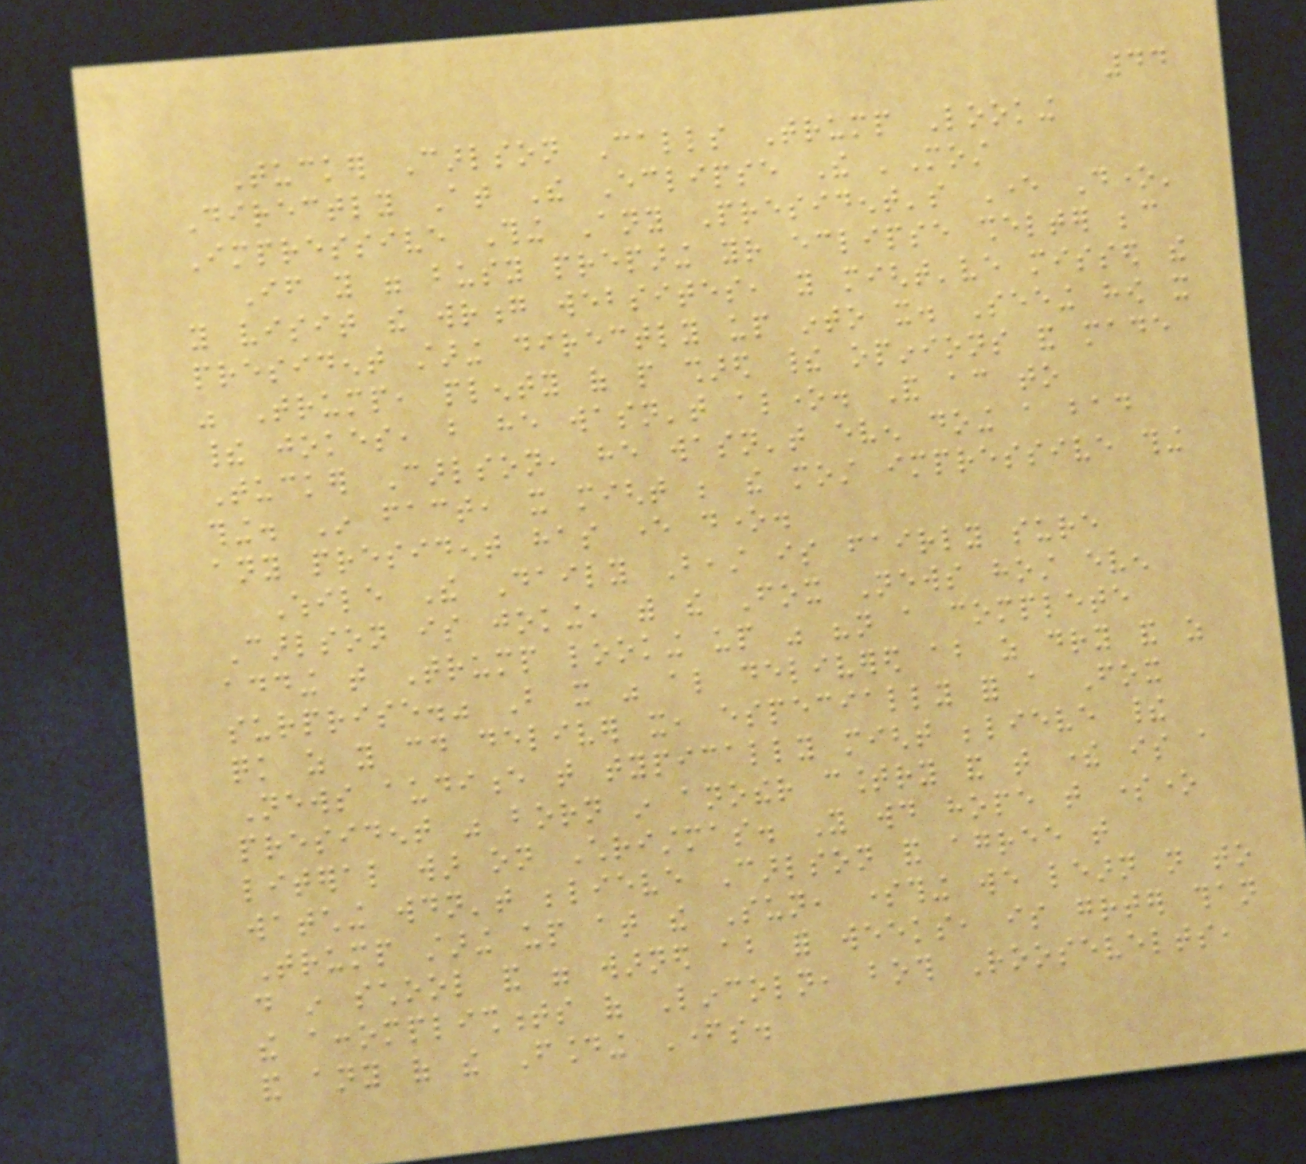44
Tucker Carlson Calls Trump Looking
Directly At The Eclipse The 'Most
Impressive Thing Any President's Ever Done'
If you were busy preparing your eclipse shelter because
you visit the wrong websites, you might've missed the
president staring directly up into it. Seeing how it
was Trump, plenty of people shared their opinions and made
their jokes, but he wasn't alone. And according to
Tucker Carlson, he wasn't even doing a bad
thing. In fact, it might be the most impressive thing
any president has ever done.
While The Daily Beast is fairly sure
Carlson is joking, with the Fox News host even
adding that Trump looking up was "not a complete
surprise." But it was also delivered about as dry and as
quick as you could deliver it, especially for a Fox
News audience that typically might believe their
president was born in another country and that there is a
literal war on Christmas. You would hope that someone
watching wouldn't believe Carlson and agree that
Trump staring up at the Sun, something we learn not to
do in school and were warned about for weeks, is greater than
the accomplishments of Lincoln, both Roosevelts,
and any of the Founding Fathers.
